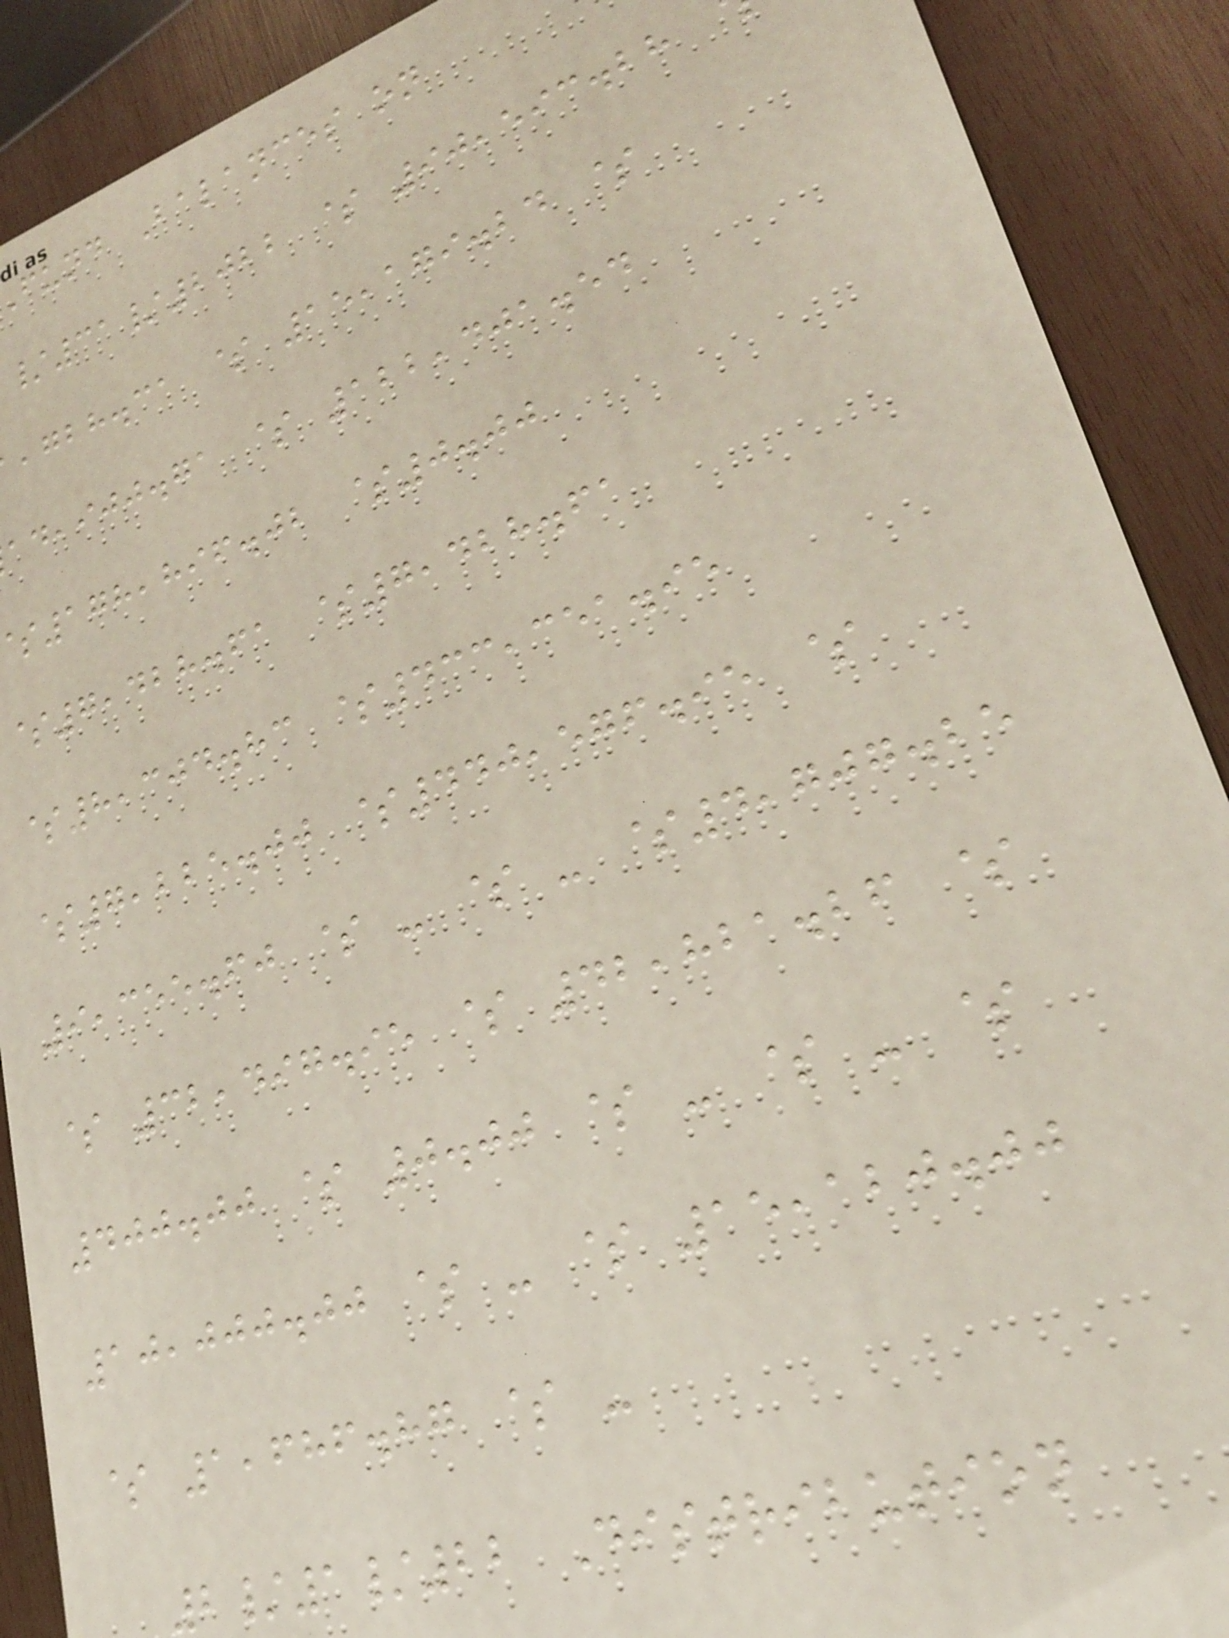fund Balances on
/31/2022 $ 90,593.28
,gbh.ca $ 15,179.24 $
,ijj.ga $ 122,401.54
178,896.02 $0.00
$7,428.61 $7,428.61
$8,304.83 $433,351.95
$7,225.00 $440,576.95 $
9,355.60 $ - $ - $4,707.25
$ 32,497.95 $ 42,821.26 $
400.00 $ 0.00 $ - $ - $
10,000.00 $ - $ 15,120.00
$ 1,686.87 $ -
2/1/22 Distribution
